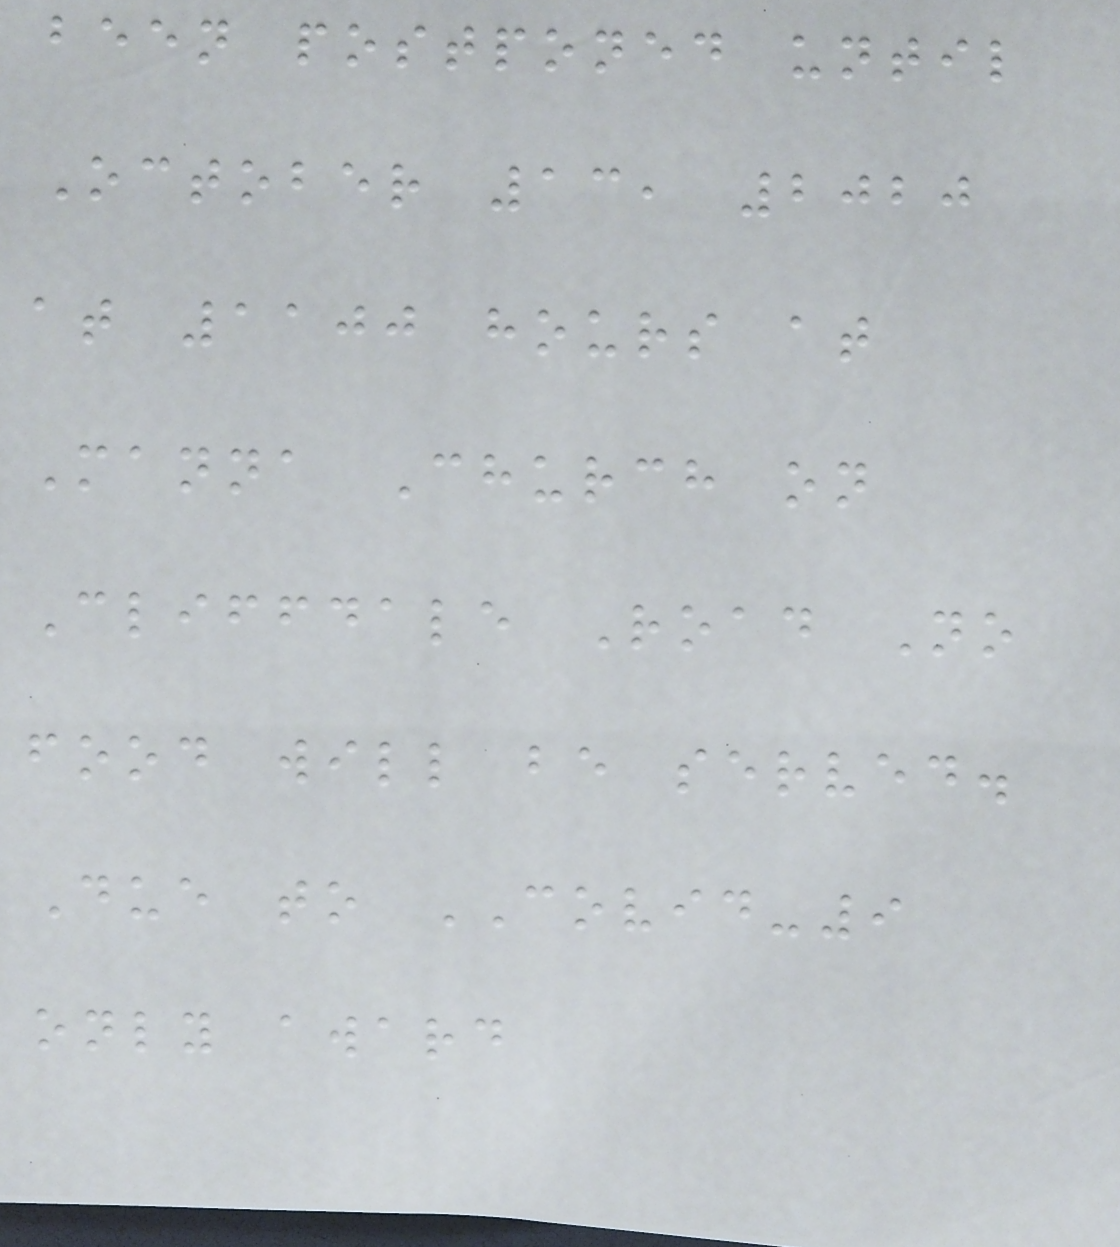been postponed until
October 13, 2020
at 1100 hours at
Manna Church on
Cliffdale Road No
food will be served.
Due to COVID-9
only award
